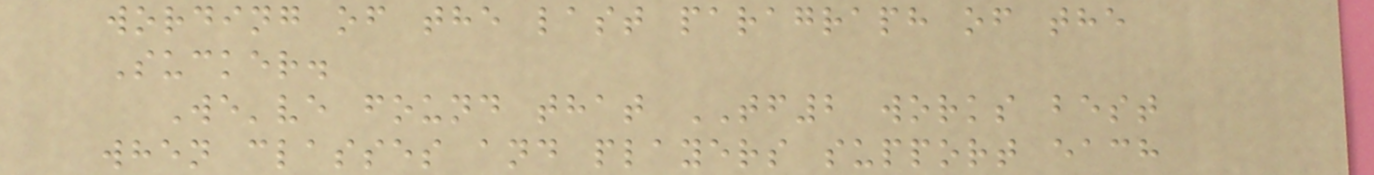wording of the last paragraph of the
Sucker.
We've found that TF2 works best
when classes and players support each
